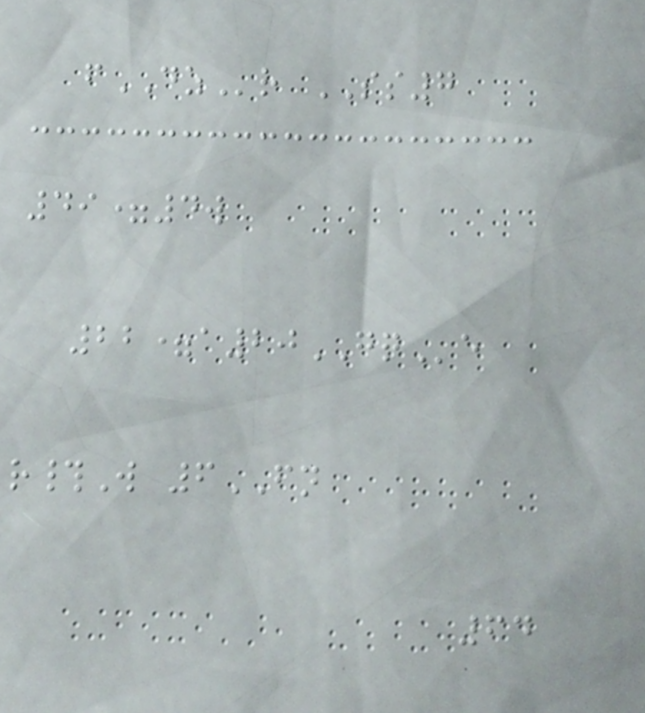fDZr SS7
49=4w
22=a20GQe
r#W 6FN
64
